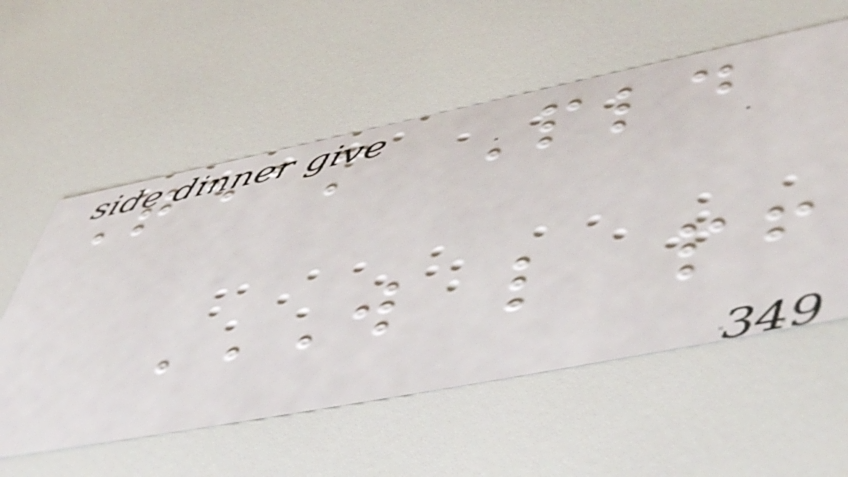Team Pld
W L PF
